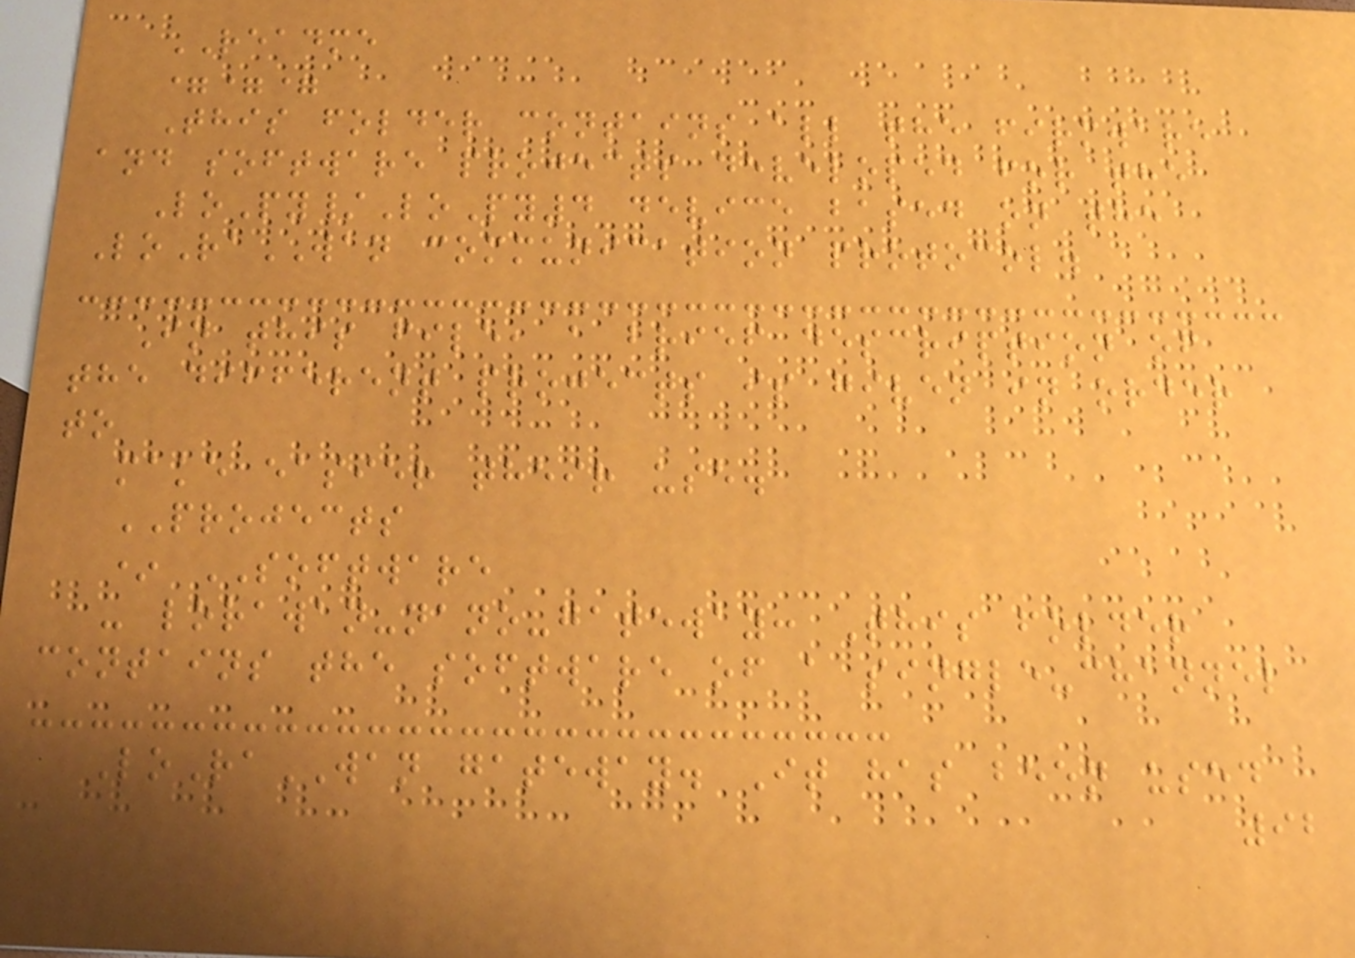README
===
This folder contains all the firmware
and software projects developed for the
LoPy/LoPy4 device based on the
LoRaWAN communication protocol.
In this file, a brief description of
the different projects is given in order
to
make easier their use.
PROJECTS
* SOFTWARE
- lorawan-nano-gateway: This folder
contains the software of a single-channel
LoRaWAN gateway. It has been used
92
